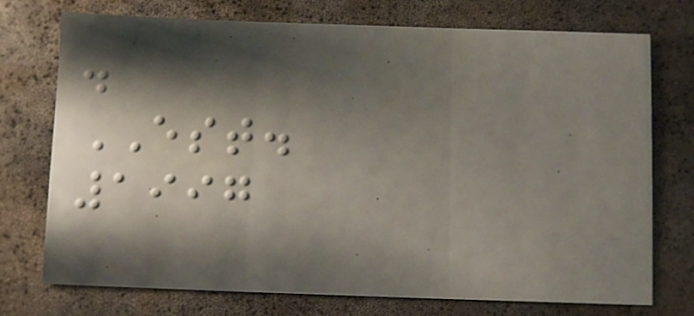.
EST.
1997
